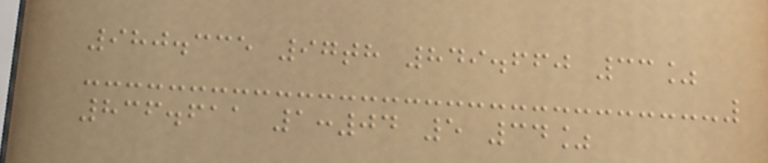980.335 97th 849.660 33%
836.611 1:04 5 34%
